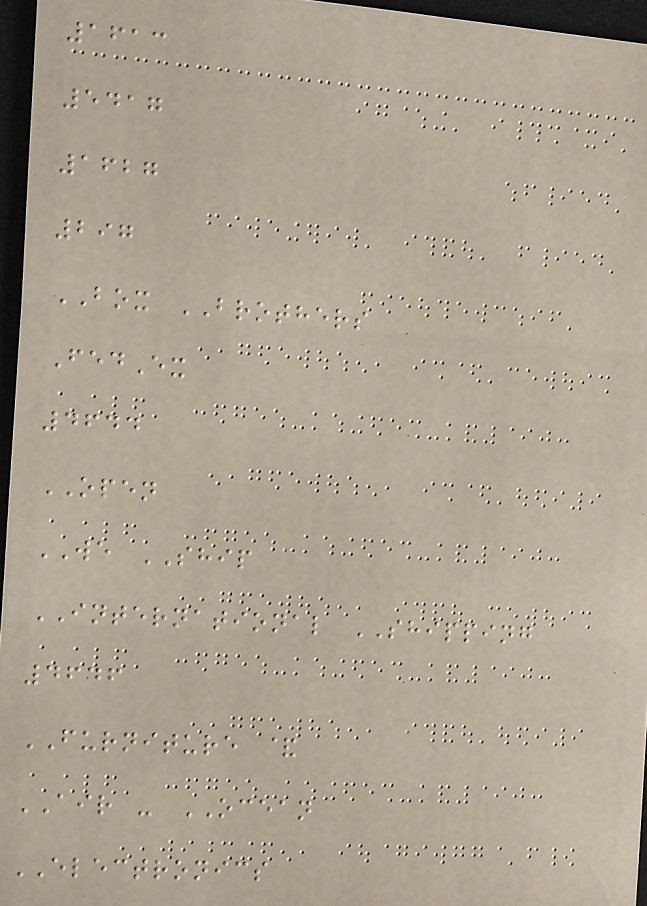1613
5417
1627
297
BOX BROTHERS
FedEx
4644
OPEN
WE SHIP
INTERNATIONAL SHIPPING
4646
FURNITURE &
AIR - OCEAN
ELECTRONICS
